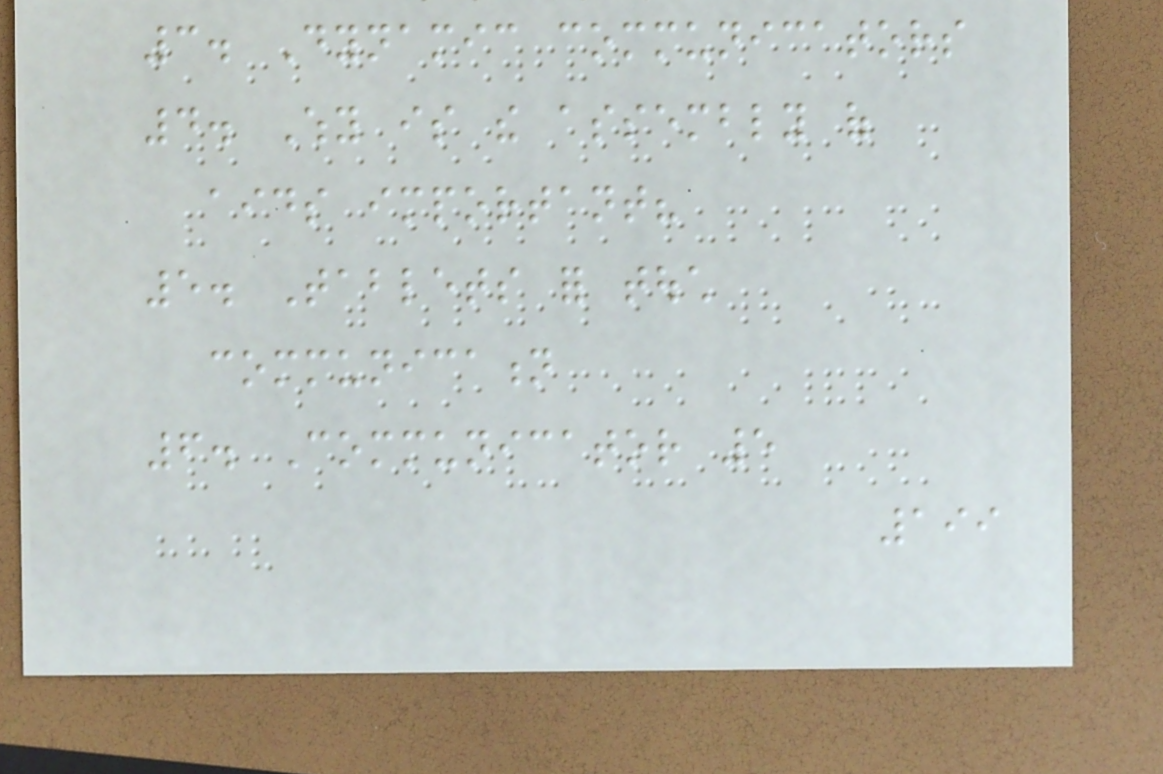3. Dynamic communicators
4. Why is the assembly of
aids important?
5. Tablets for touch
communication
6. Communicator 5
199
